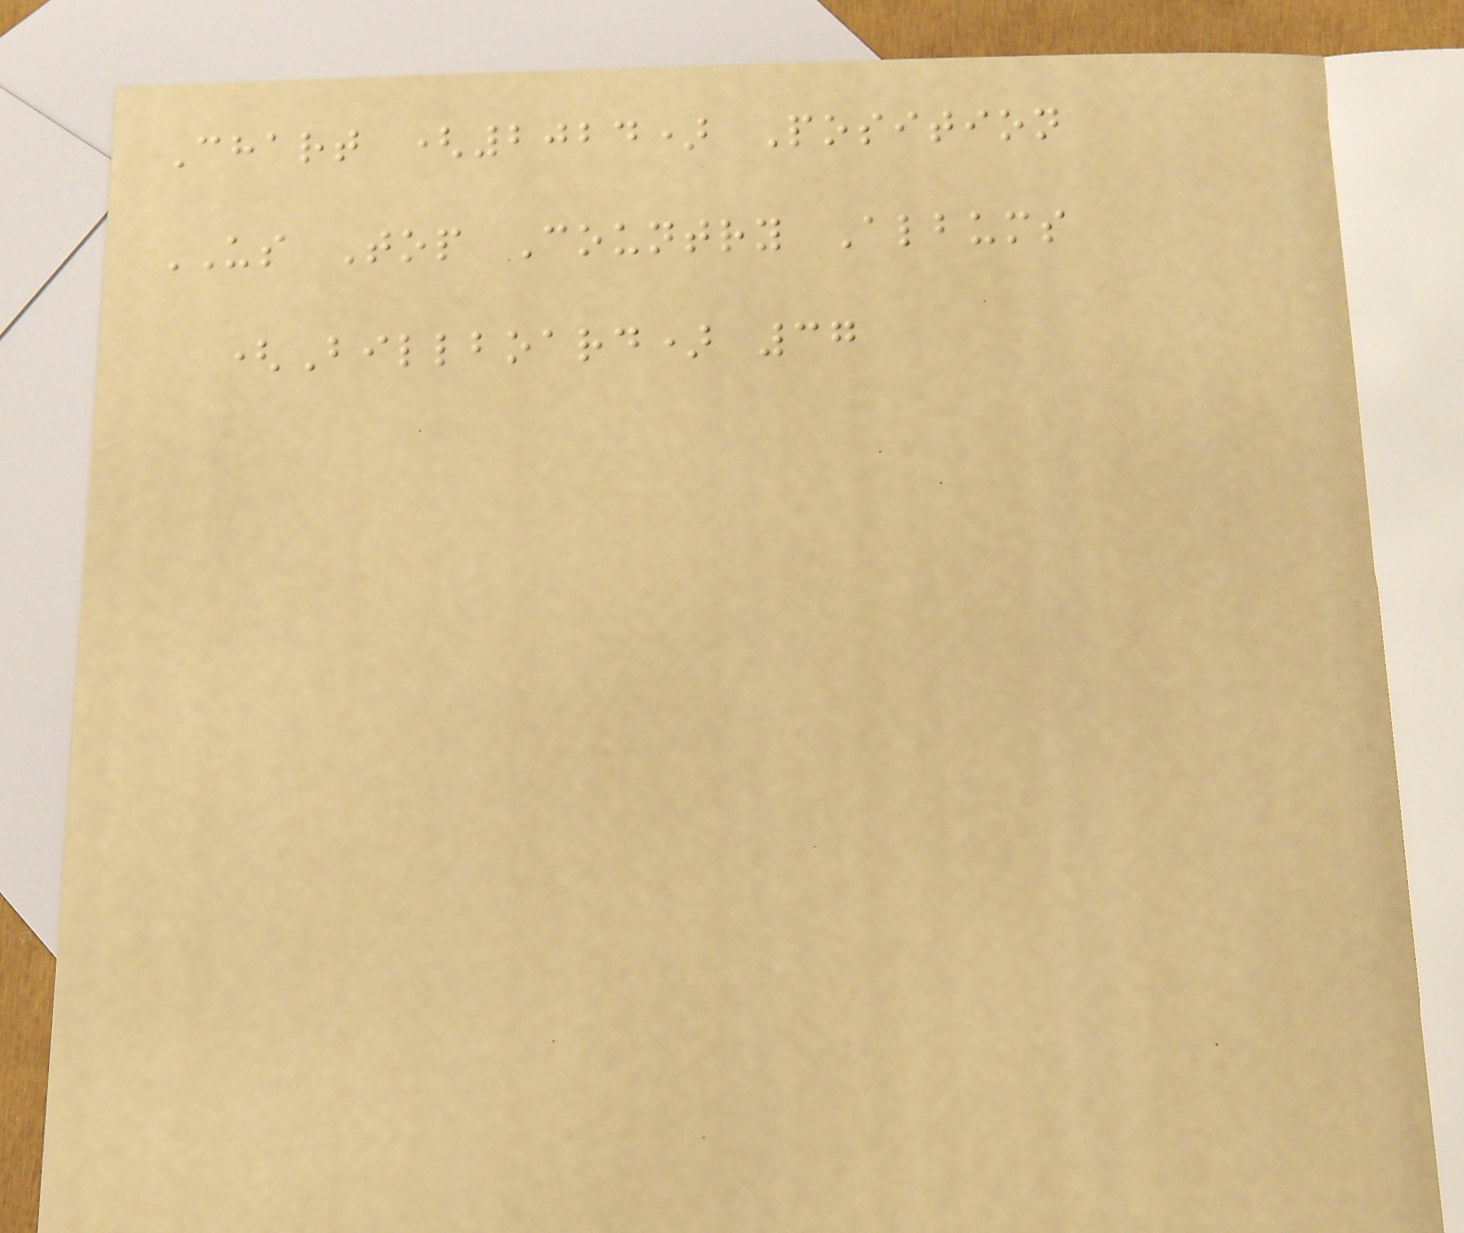Chart (2024) Position
US Top Country Albums
(Billboard) 37
